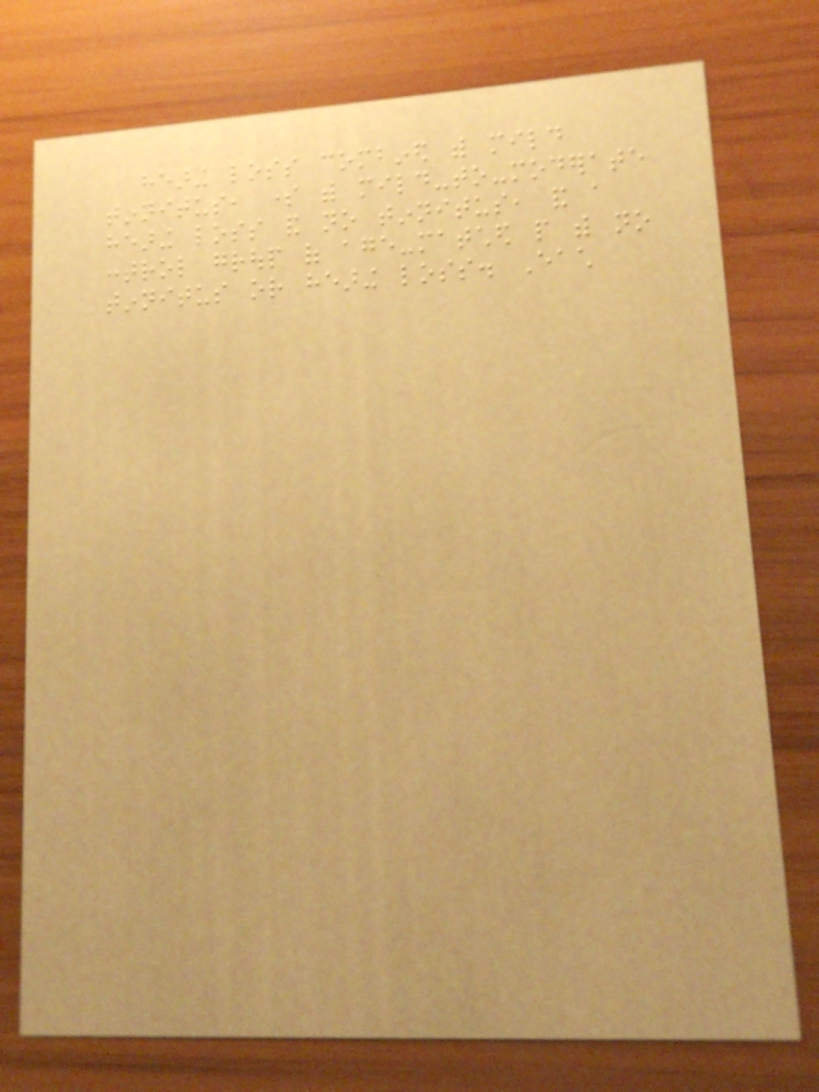hearing loss combined with mild
tinnitus, some with mild-to-moderate
hearing loss and no tinnitus, and a
control group of age-matched people with no
tinnitus or hearing loss. Each
